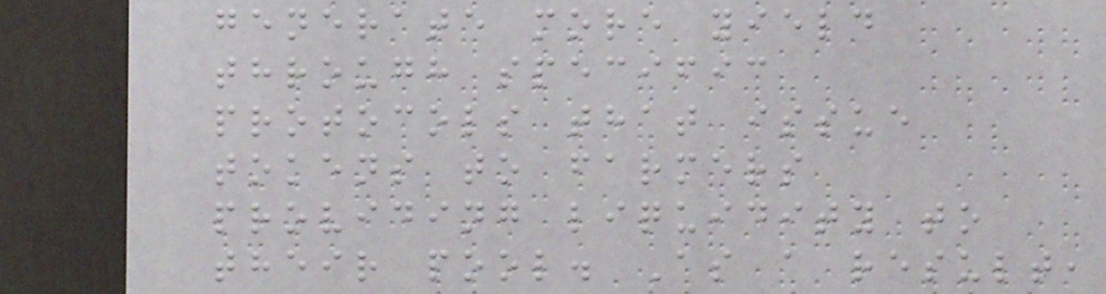generate more yield
through specific
protocols that issue
tokens to farmers
providing liquidity to
their pool. As a result,
